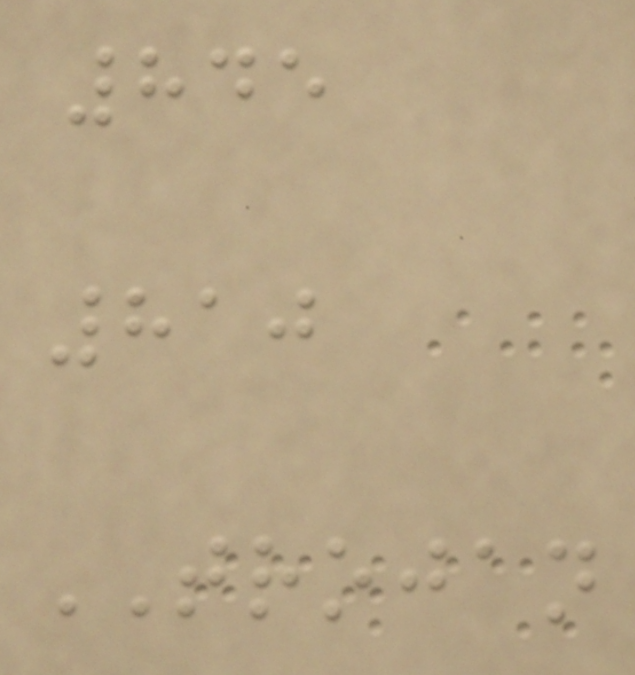845
810
TROJAN
